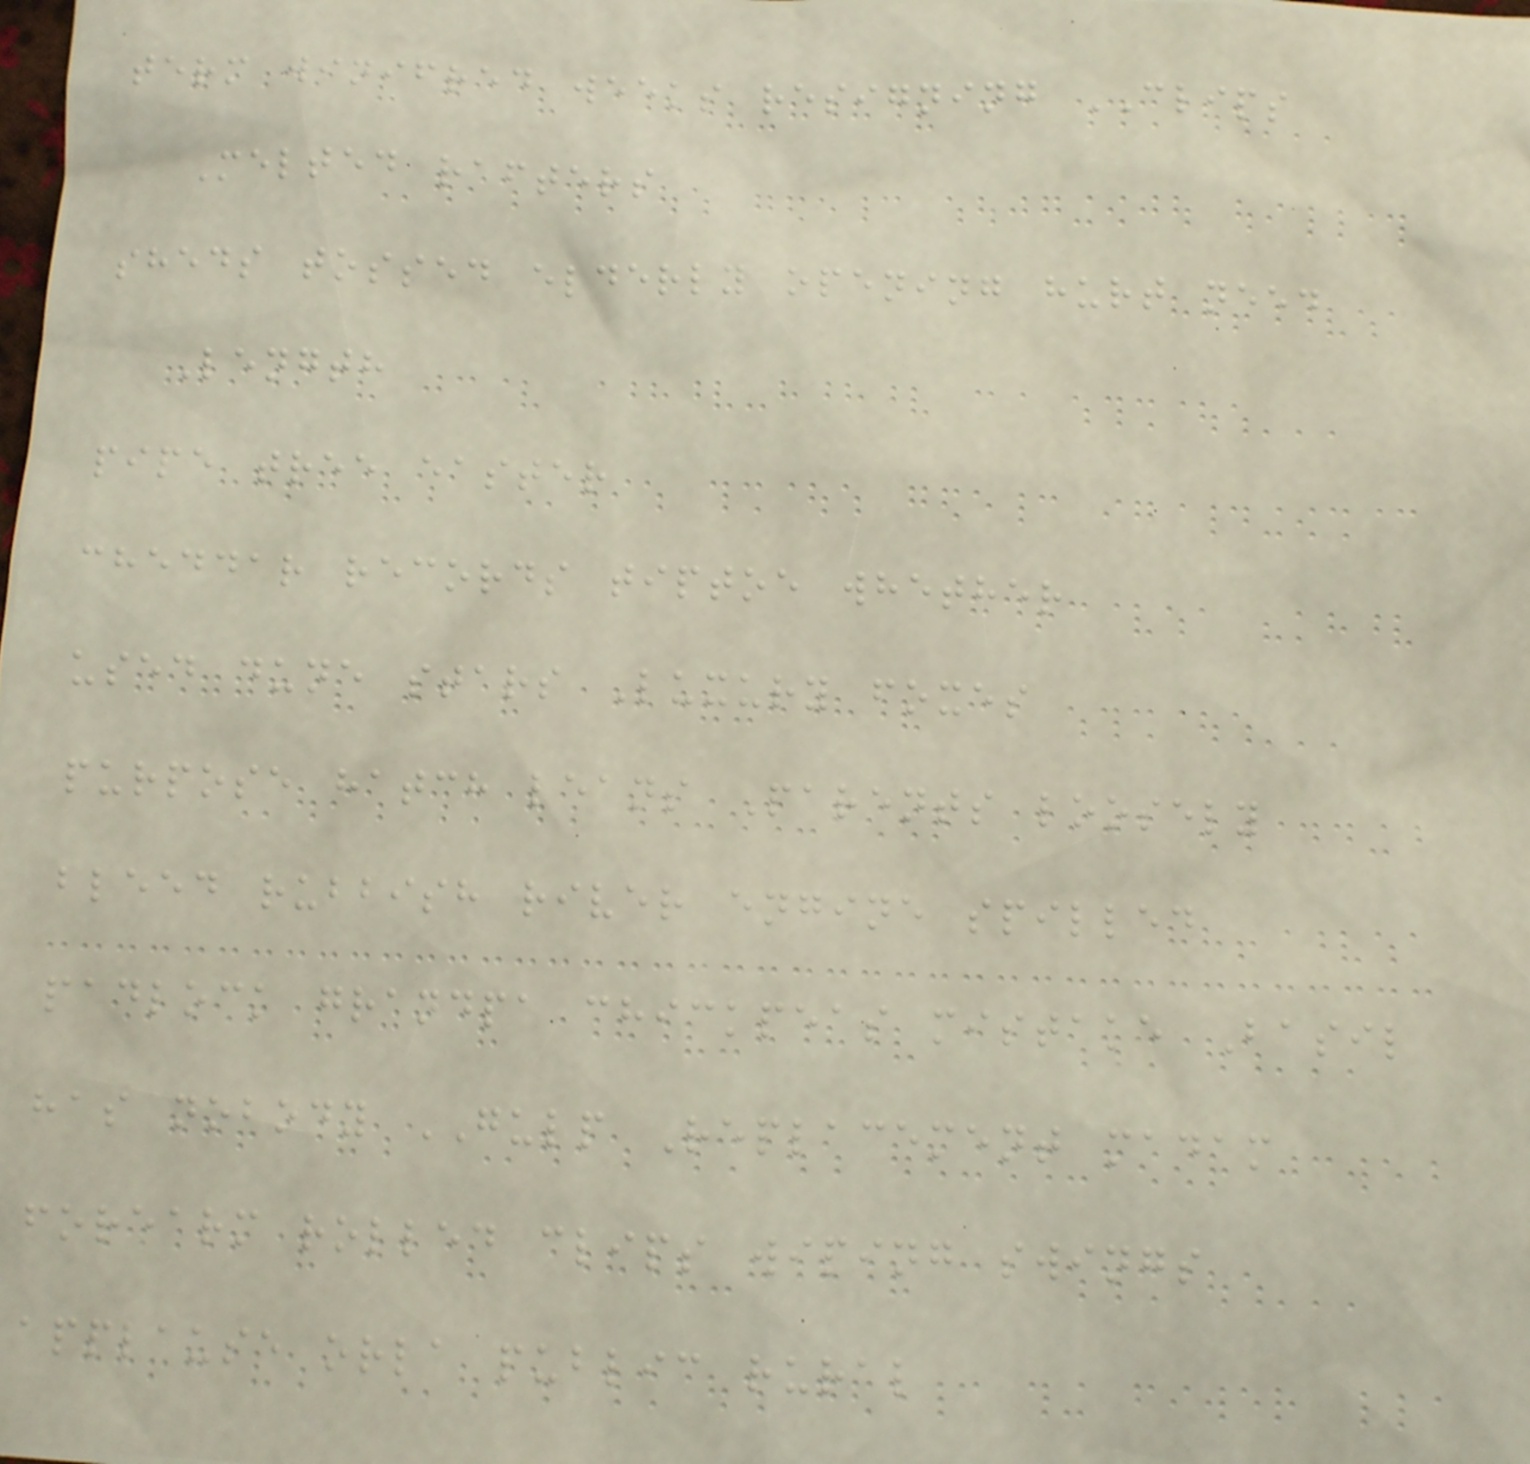term winifred weeks resigning CLIPS
Melted rafters
sheds tossed elderly opening hurt need
Length
pipe tree easter
cheddar records tiptoe whether
used dune stars Luxury foxes
purpose hatch leans Parents loosely
bleed rubbish river engine spilled
padlock grandpa chickpeas mistake Basil
has nobody GULP Replacement madam
forearm rolled clips wiping swings
applause orla public rural
